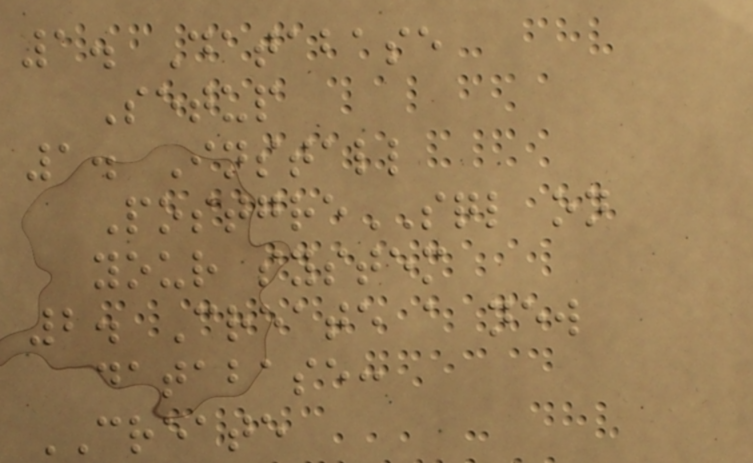1. Database
Setup
1. Install
PostgreSQL on
your system
2. Create a new
database:
CREATE
